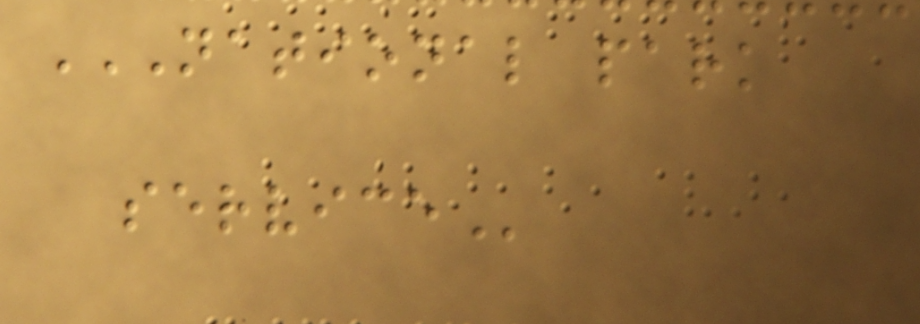NATIONAL PARK
SERVICE
